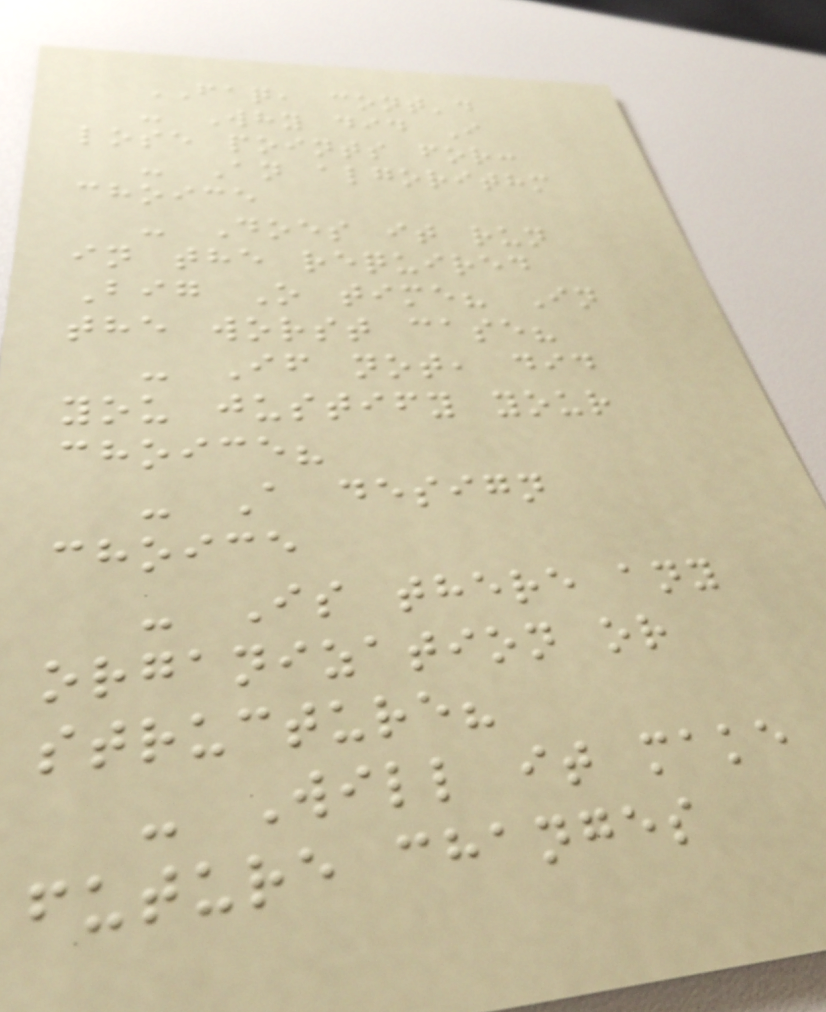FAQ, cont'd
- Why did I
lose points for:
- An algorithm
choice
- Does it run
in the required
Big O time? In
the worst case?
- If not, did
you justify your
choice?
- A design
choice
- Is there any
organization or
structure?
- Will it make
future changes
